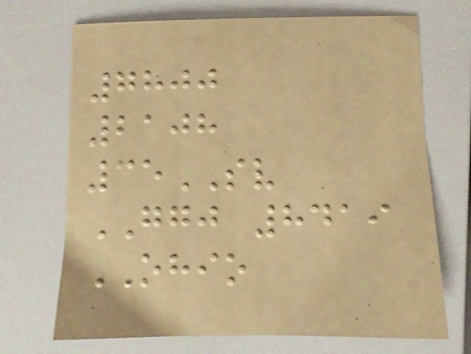7800
2108
35SV
GGJ 8419
OHIO
